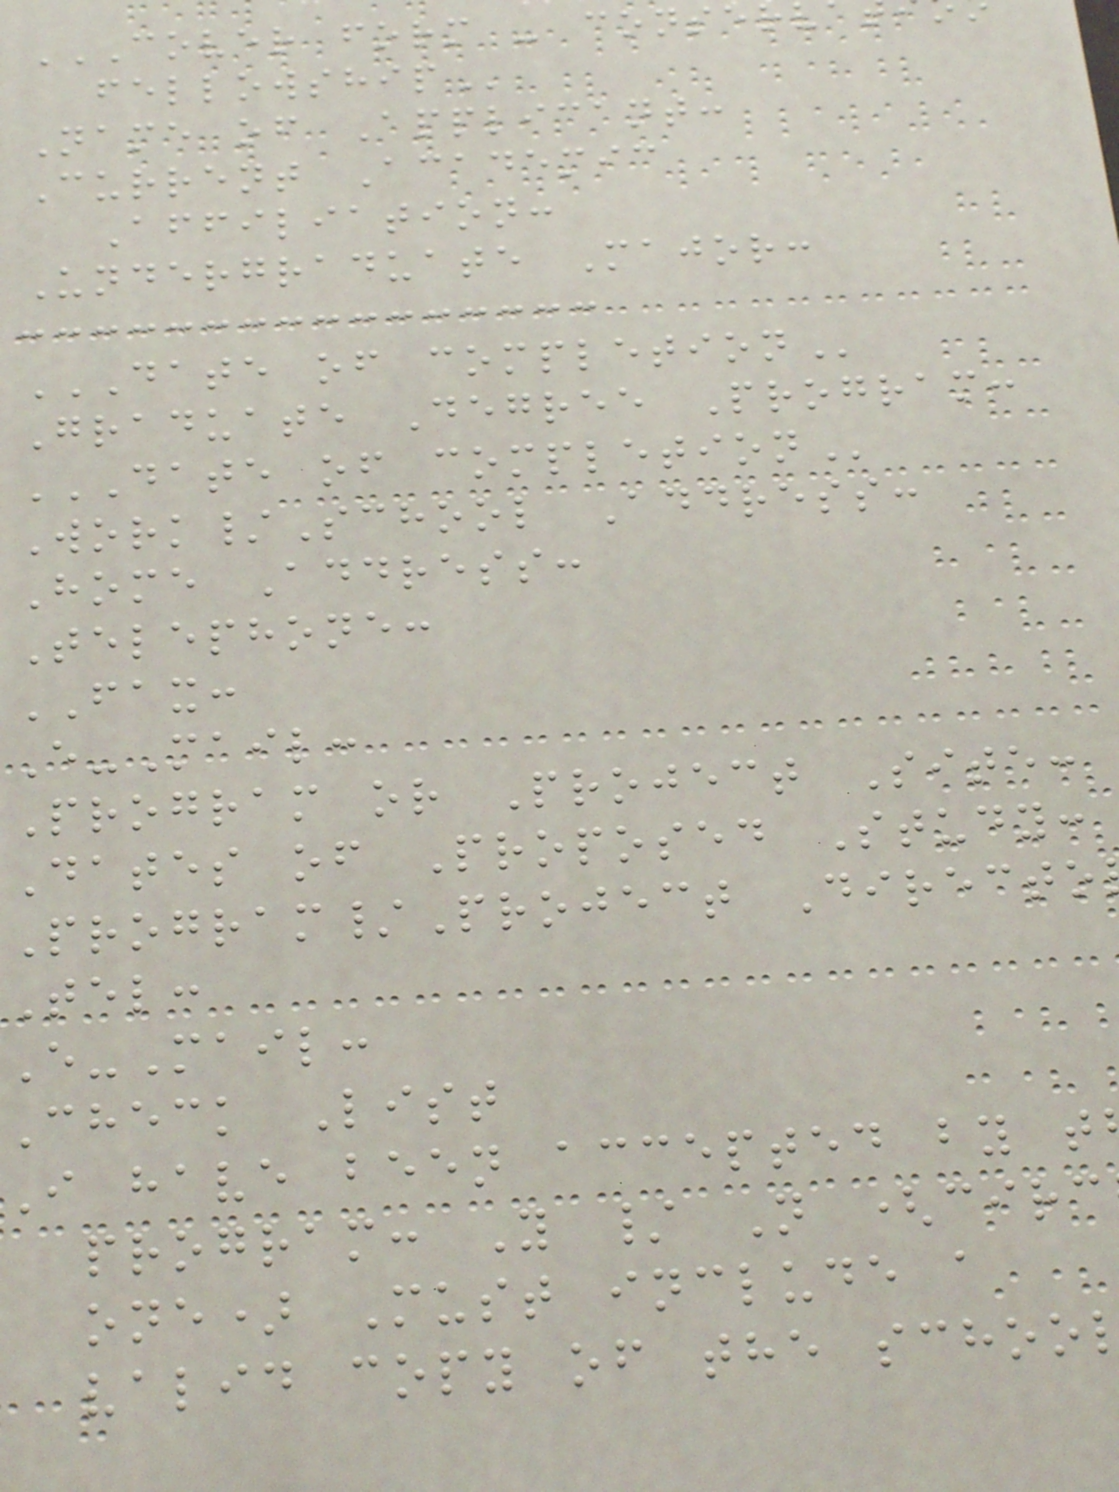Name of Applicant:
Current Academic
Affiliation:
Undergraduate Major:
DATE OF COMPLETION
Graduate Degree Program:
DATE OF COMPLETION
Work/School Address:
Home Address:
Telephone:
FAX:
E-Mail:
Program or Project Site:
Dates of Proposed Study:
Program/Project Directo
Tel:
E-Mail:
Check List
I have been accepted by t
program: Y / N (circ
one) Must include a
valid copy of the schoo
